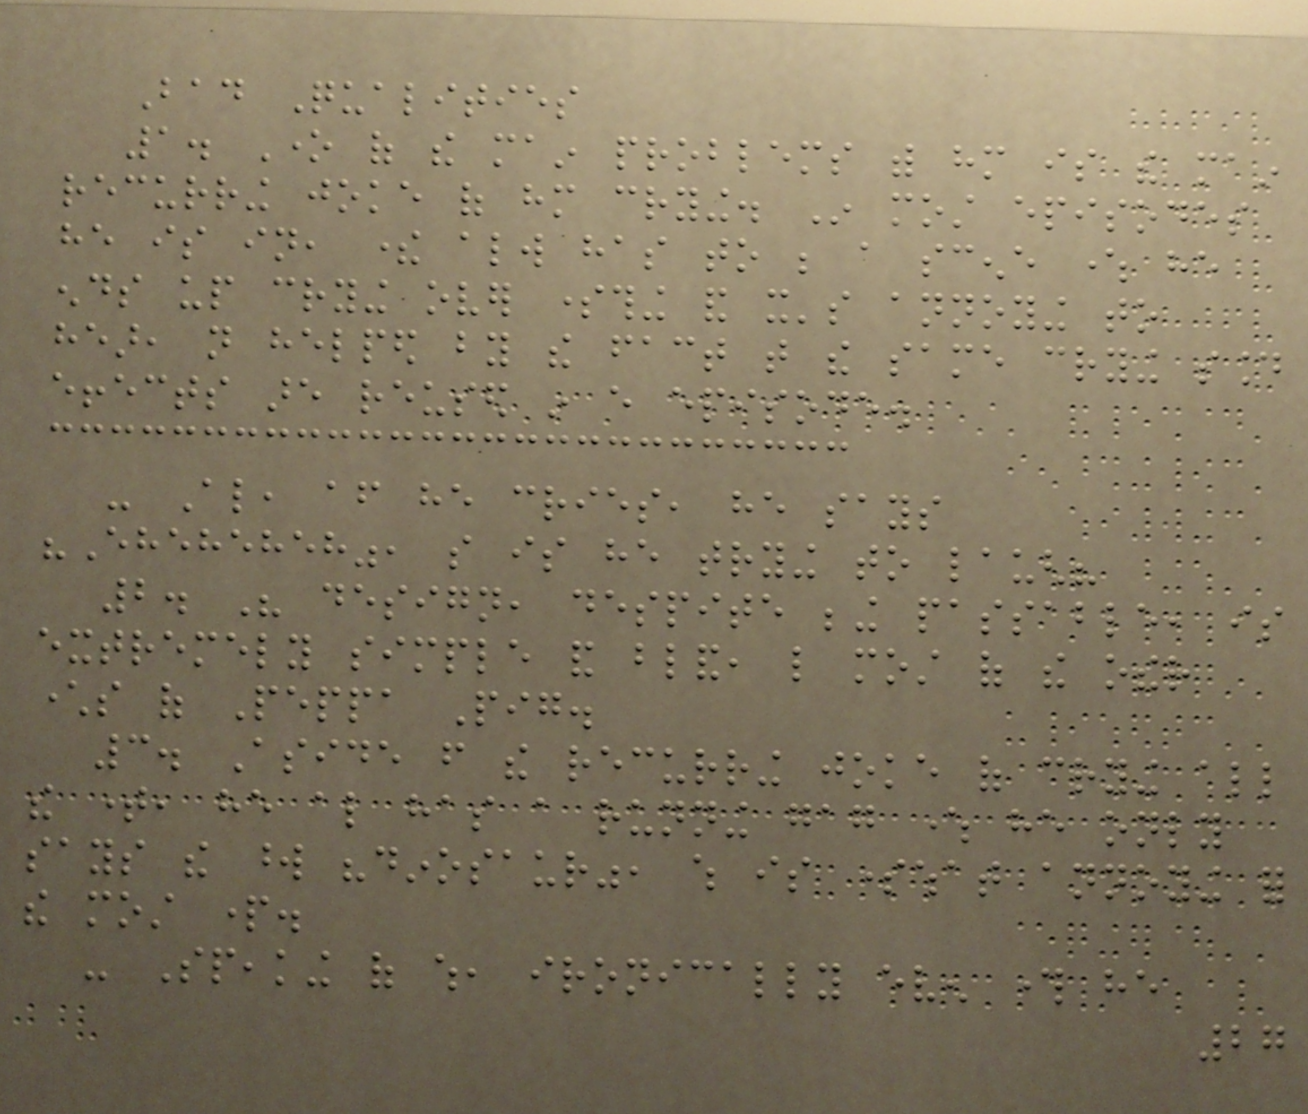Bad Qualities
1. One of the main problems with him is the main
recurring joke of him crying. In most episodes
he is in, there always has to be a scene where he
ends up crying over something and it's annoying to
hear, not helped by the fact that the same crying sound
effects are reused in every episode.
- Also, after he cries, he says
"Eheheheh", so is he trying to laugh?
2. His design, despite being passable, is
extremely simple and bland, like most of the other
characters of Peppa Pig.
3. Aside from the recurring joke of crying all
the time, he also has a running gag where he only
says the word "dinosaur", which is somewhat annoying for
the most part.
- Speaking of which, ironically even through he
27
